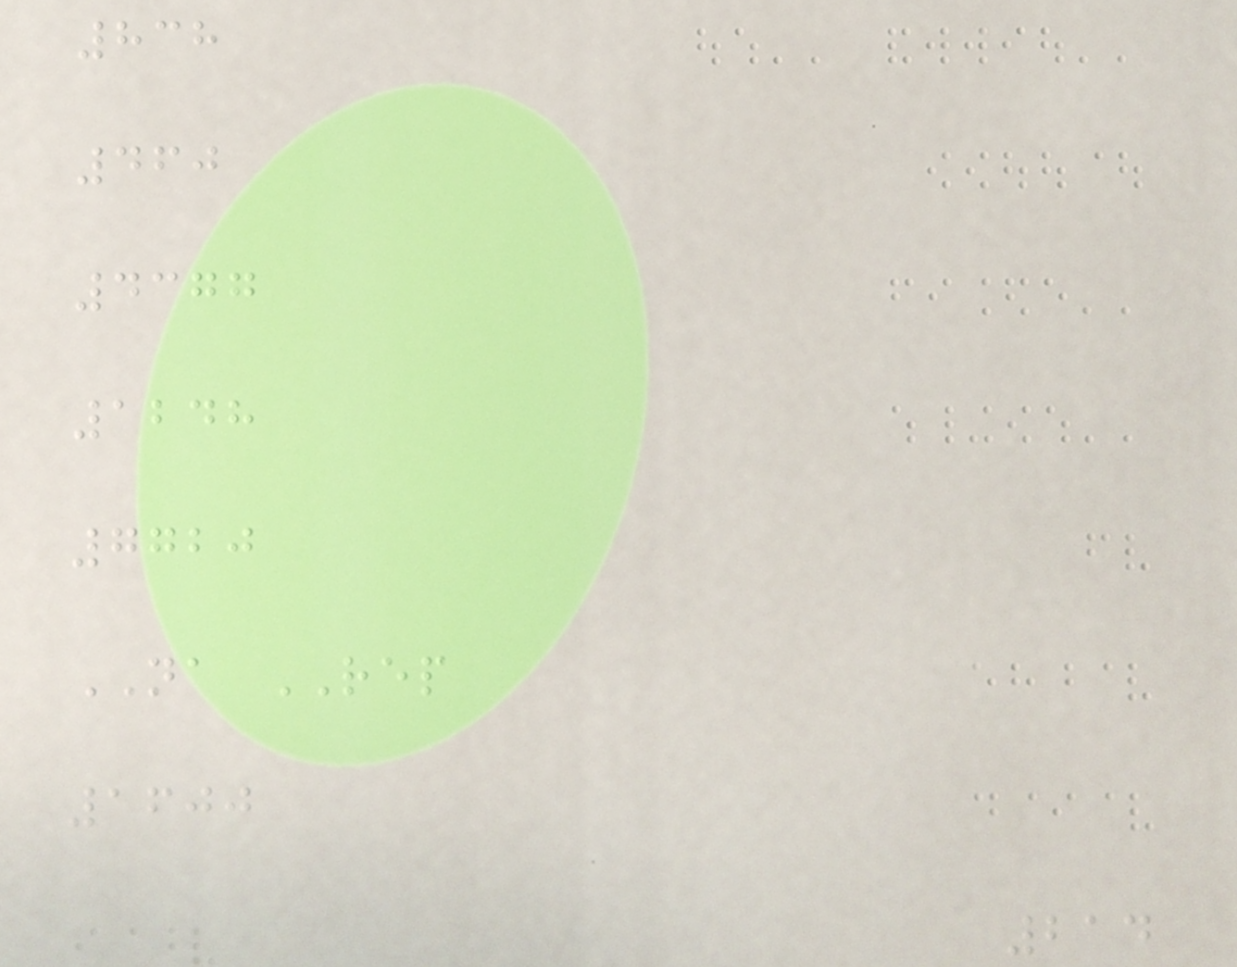838
460
4377
1248
7720
NA REP
1600
214
